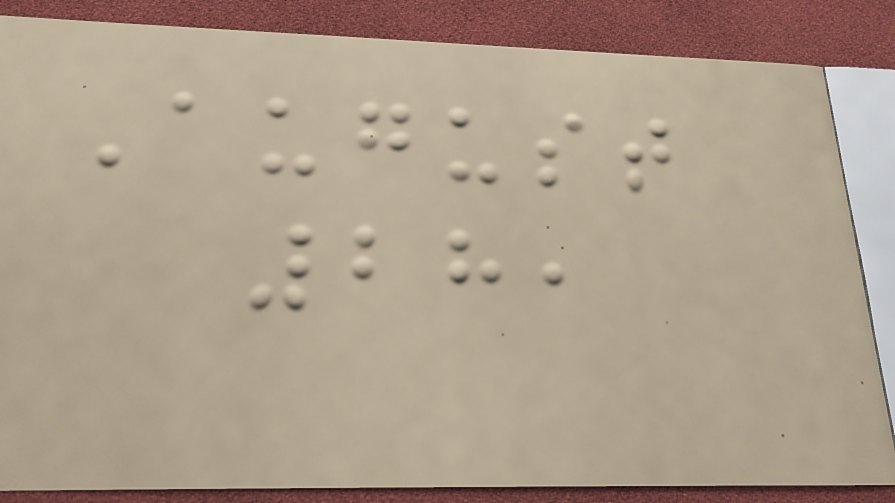August
28,
